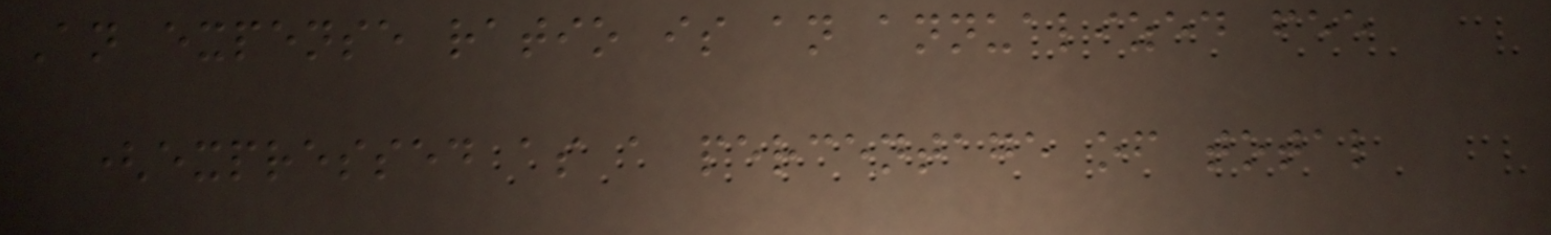An expense ratio is an annualized fee
(expressed as a percentage of total
